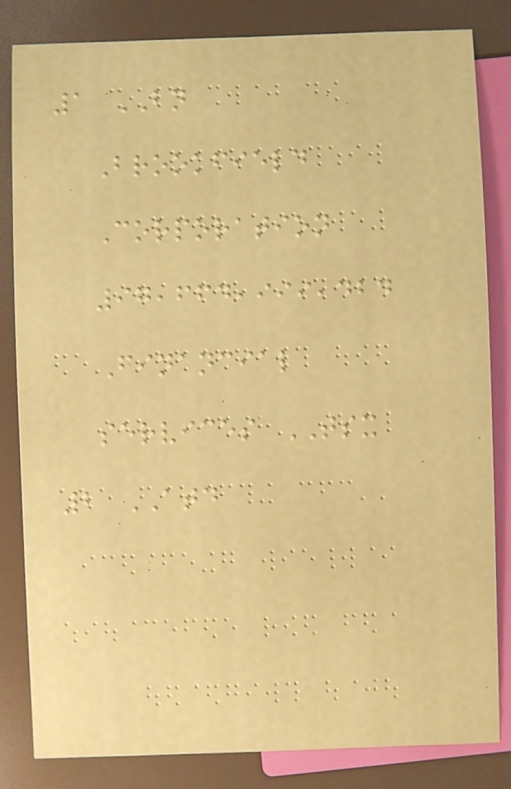1 BN
Brookfield
Corporation
97,664,999,424
Financial
services TSX
2 ATD
